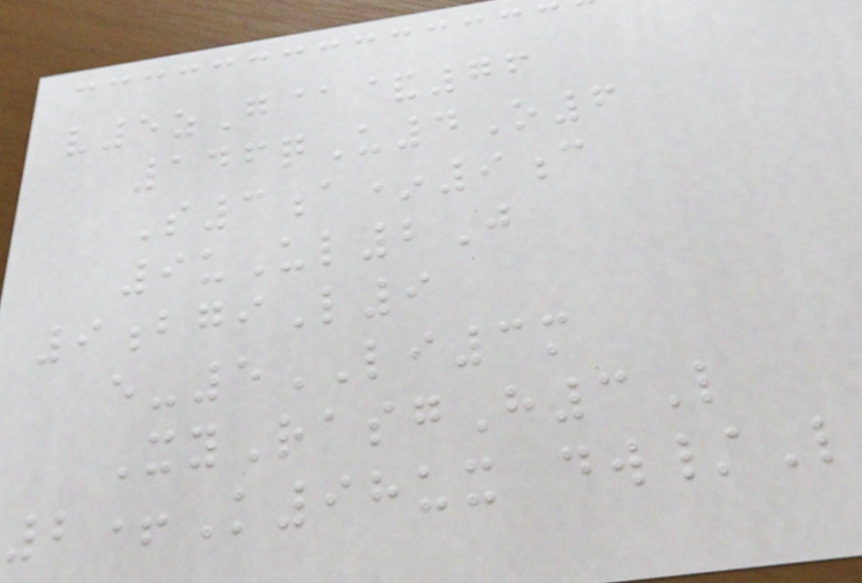v5zG@&76
146qU4O6
S3a*9c
9uUl2J
9bgiL9
e-5LI3m
XyRasgH3L
2+K98ux dw/L
